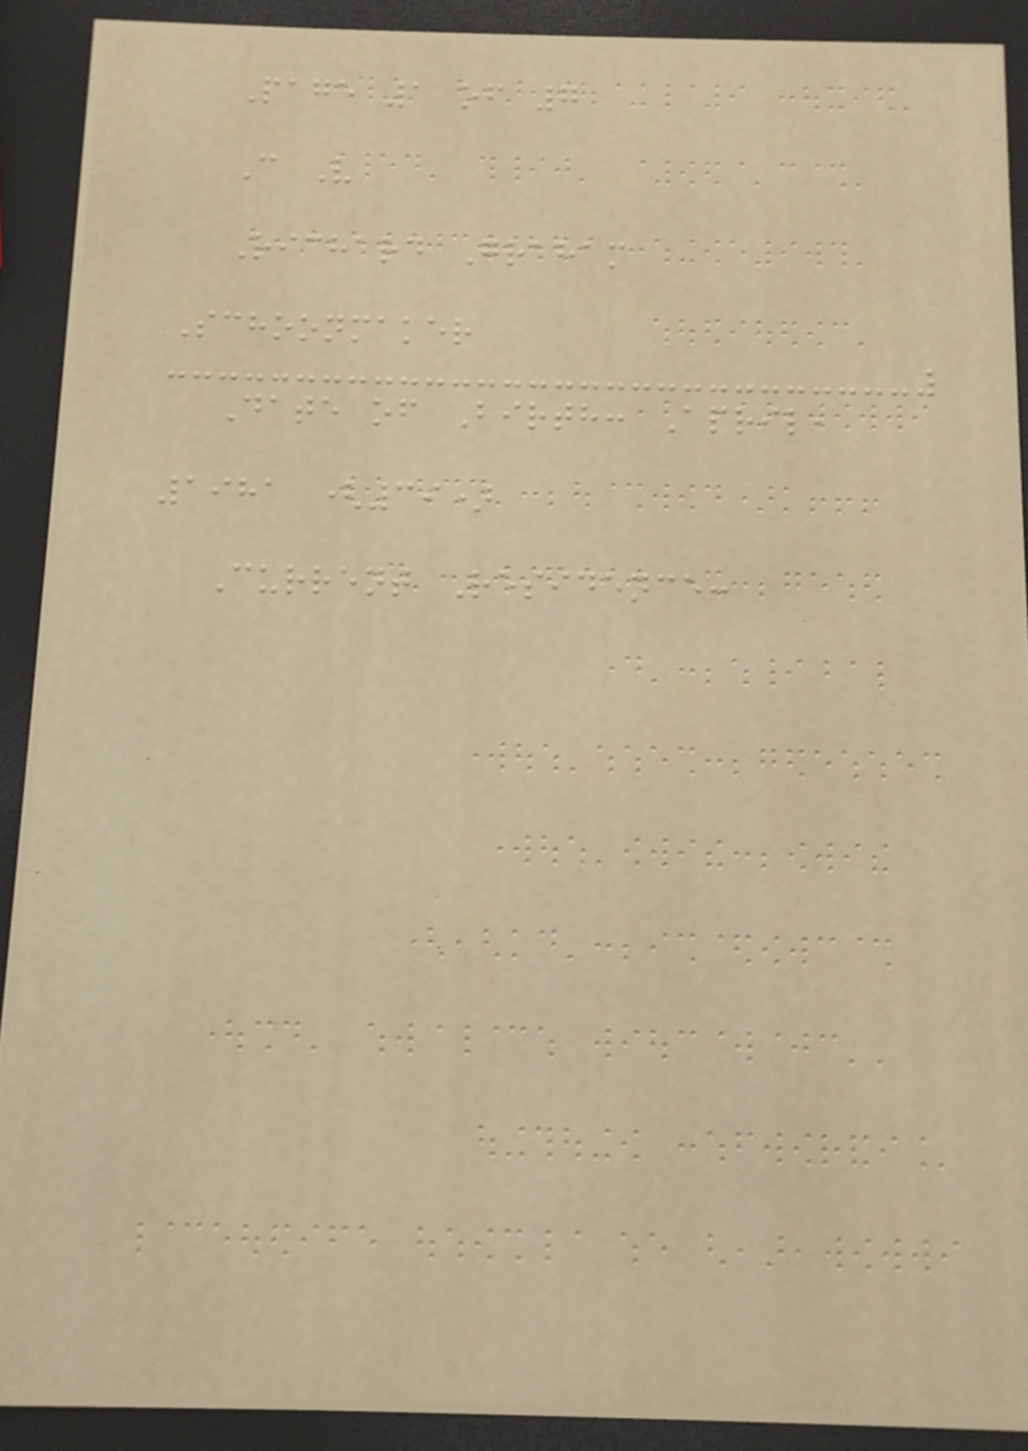Page 1 of 7
C V
Richard Graham
Schoonmaker
Date of Birth: April,
1981 (39)
Current Residence:
